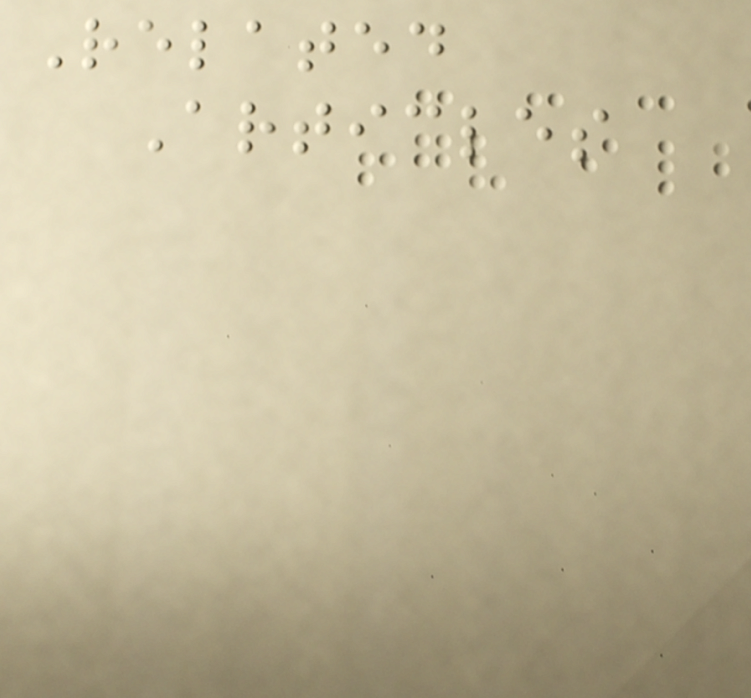Related
Articles
